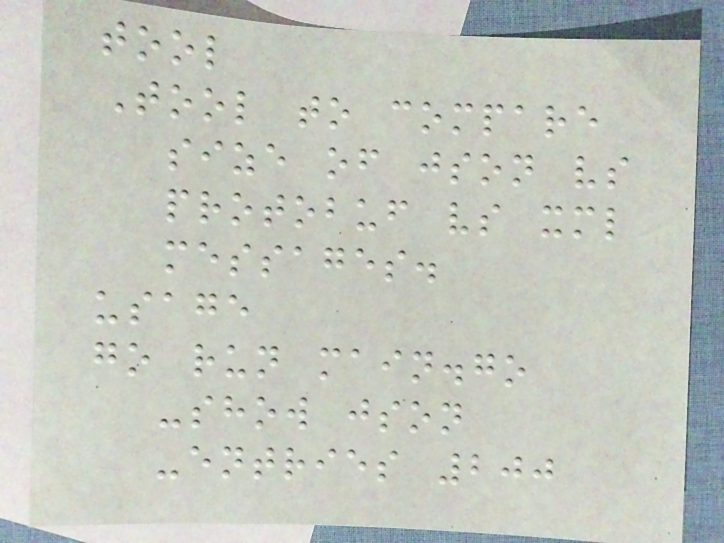tool
Tool to compare
size of json vs
protobuf vs xml
messages.
usage
go run main.go
-show json
-entries 200
